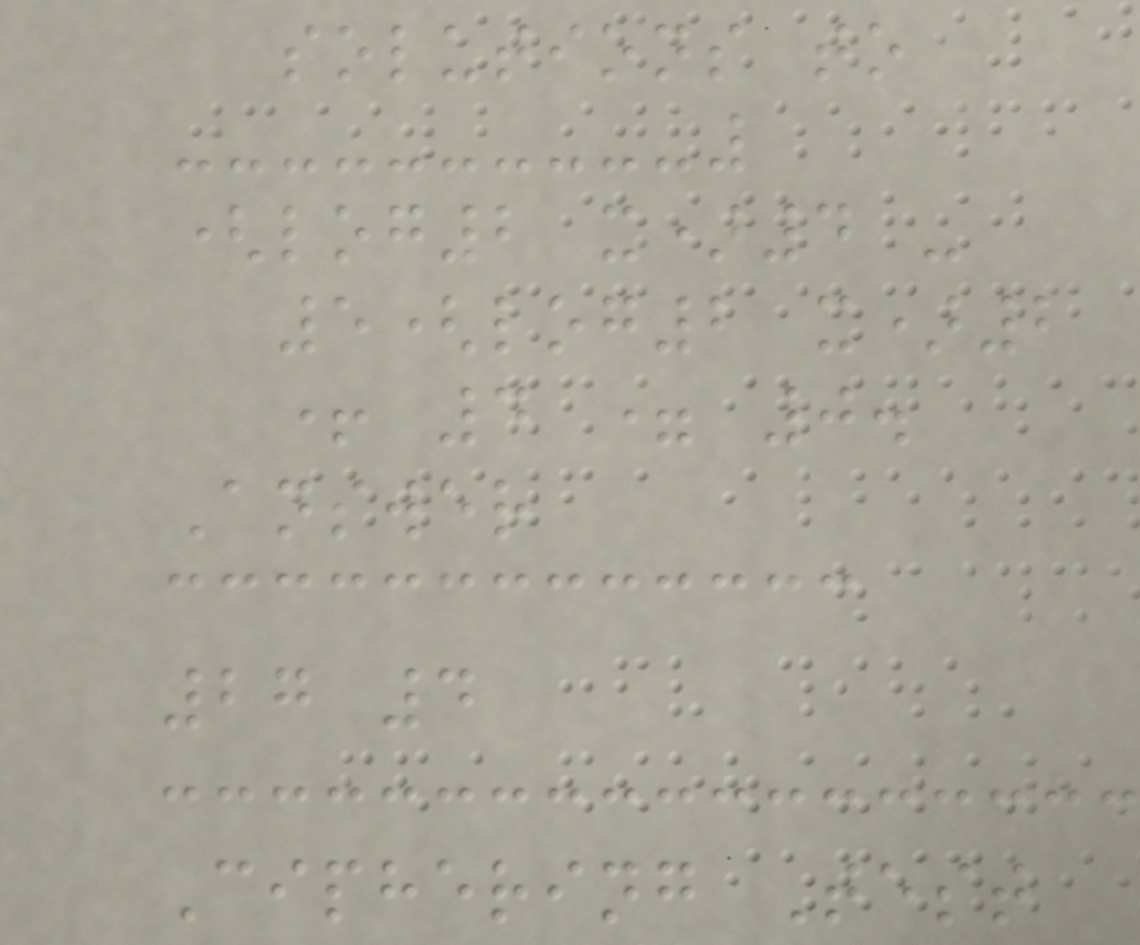solutions to
(log2 x)4 -
5(log2 x)2
+ 4 = 0.
Answer
27 4
Ciphering Test
